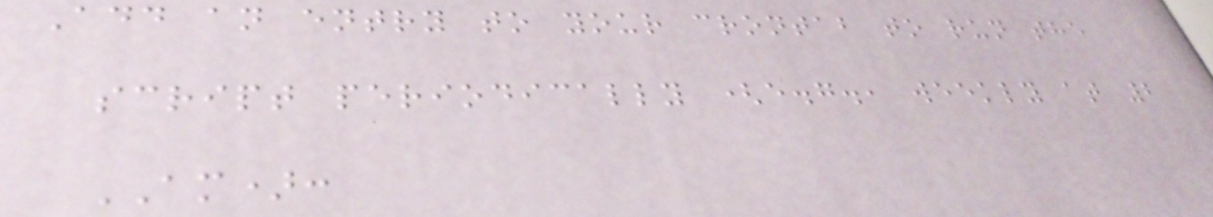Add an entry to your crontab to run the
script periodically (e.g., weekly at 2
AM):
